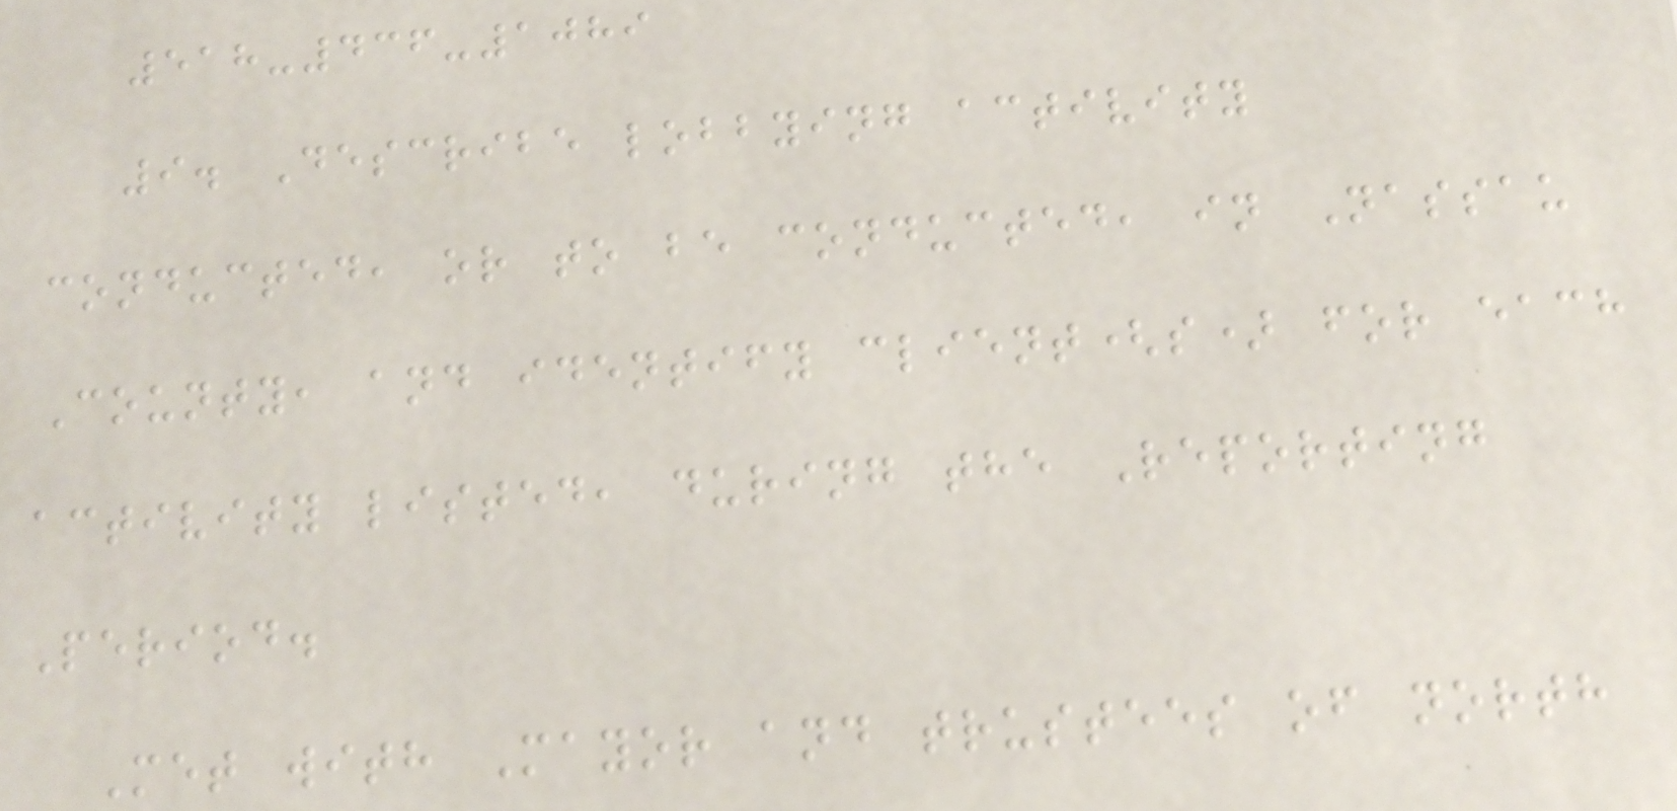518-436-1089
9. Describe lobbying activity
conducted, or to be conducted, in Nassau
County, and identify client(s) for each
activity listed, during the Reporting
Period.
Met with Mayor and trustees of north
